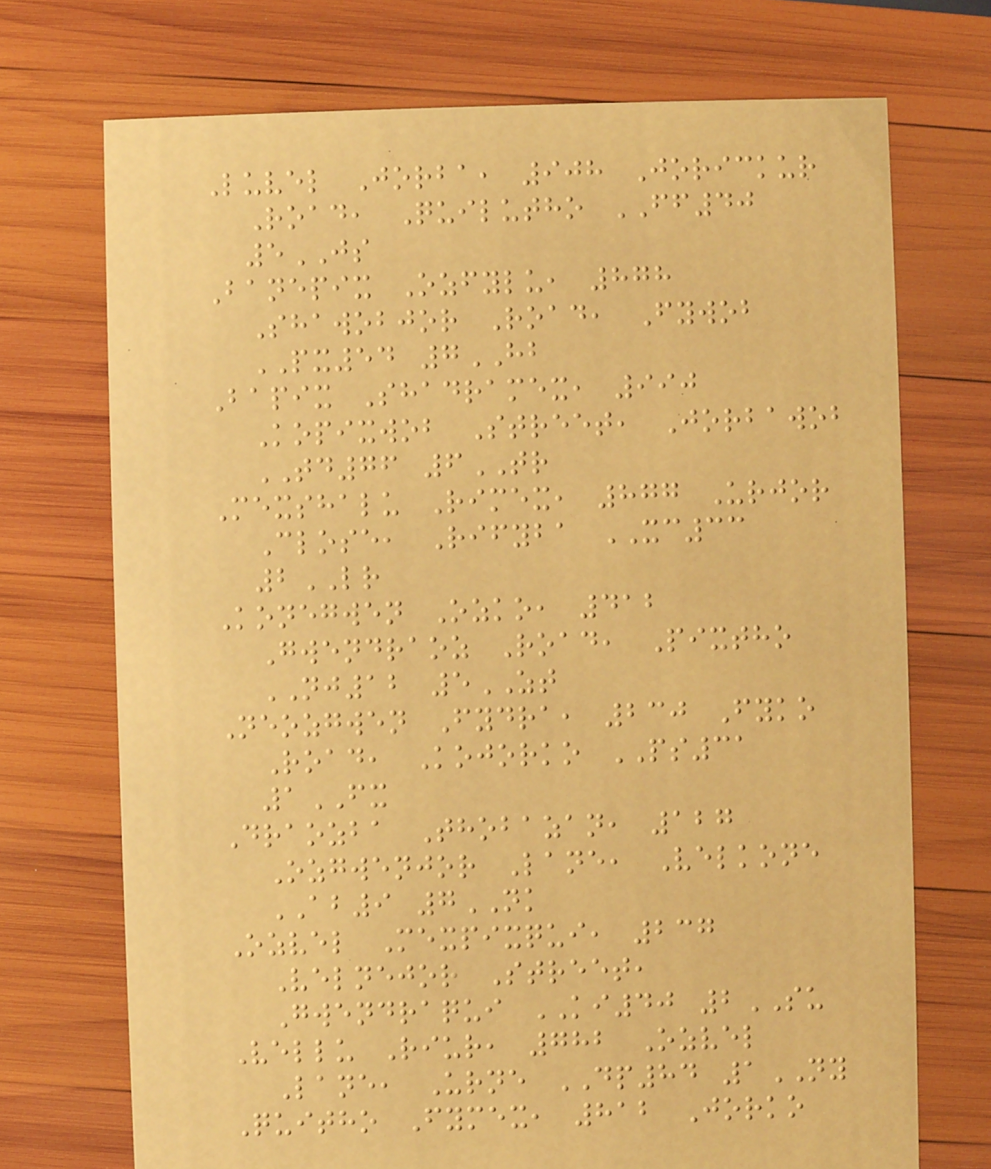Luvel Jorba, 908 Jorickur
Road, Quilutho FF40
5JS
Banepix Ozfylu, 878
Shawobjor Road, Fywob
PX54 7HB
Bapix Shadramex, 990
Kopixwob Street, Jorbawob
TD76 6TR
Mexshalu Rimex, 877 Urjor
Close, Rifyba XC33
2LR
Konegwen Ozko, 412
Gwendraoz Road, Pixtho
NJ12 5ZT
Neozgwen Fydra, 230 Fyko
Road, Kojorko PS31
1FX
Draozba Thobazan, 127
Ozgwenjor Lane, Velkone
AB9 7NK
Ozvel Mexpixqui, 237
Velnejor Street,
Gwendraqui KI40 2SU
Vellu Riur, 782 Ozvel
Lane, Urne DP84 1NY
Quitho Fymex, 812 Jorko
